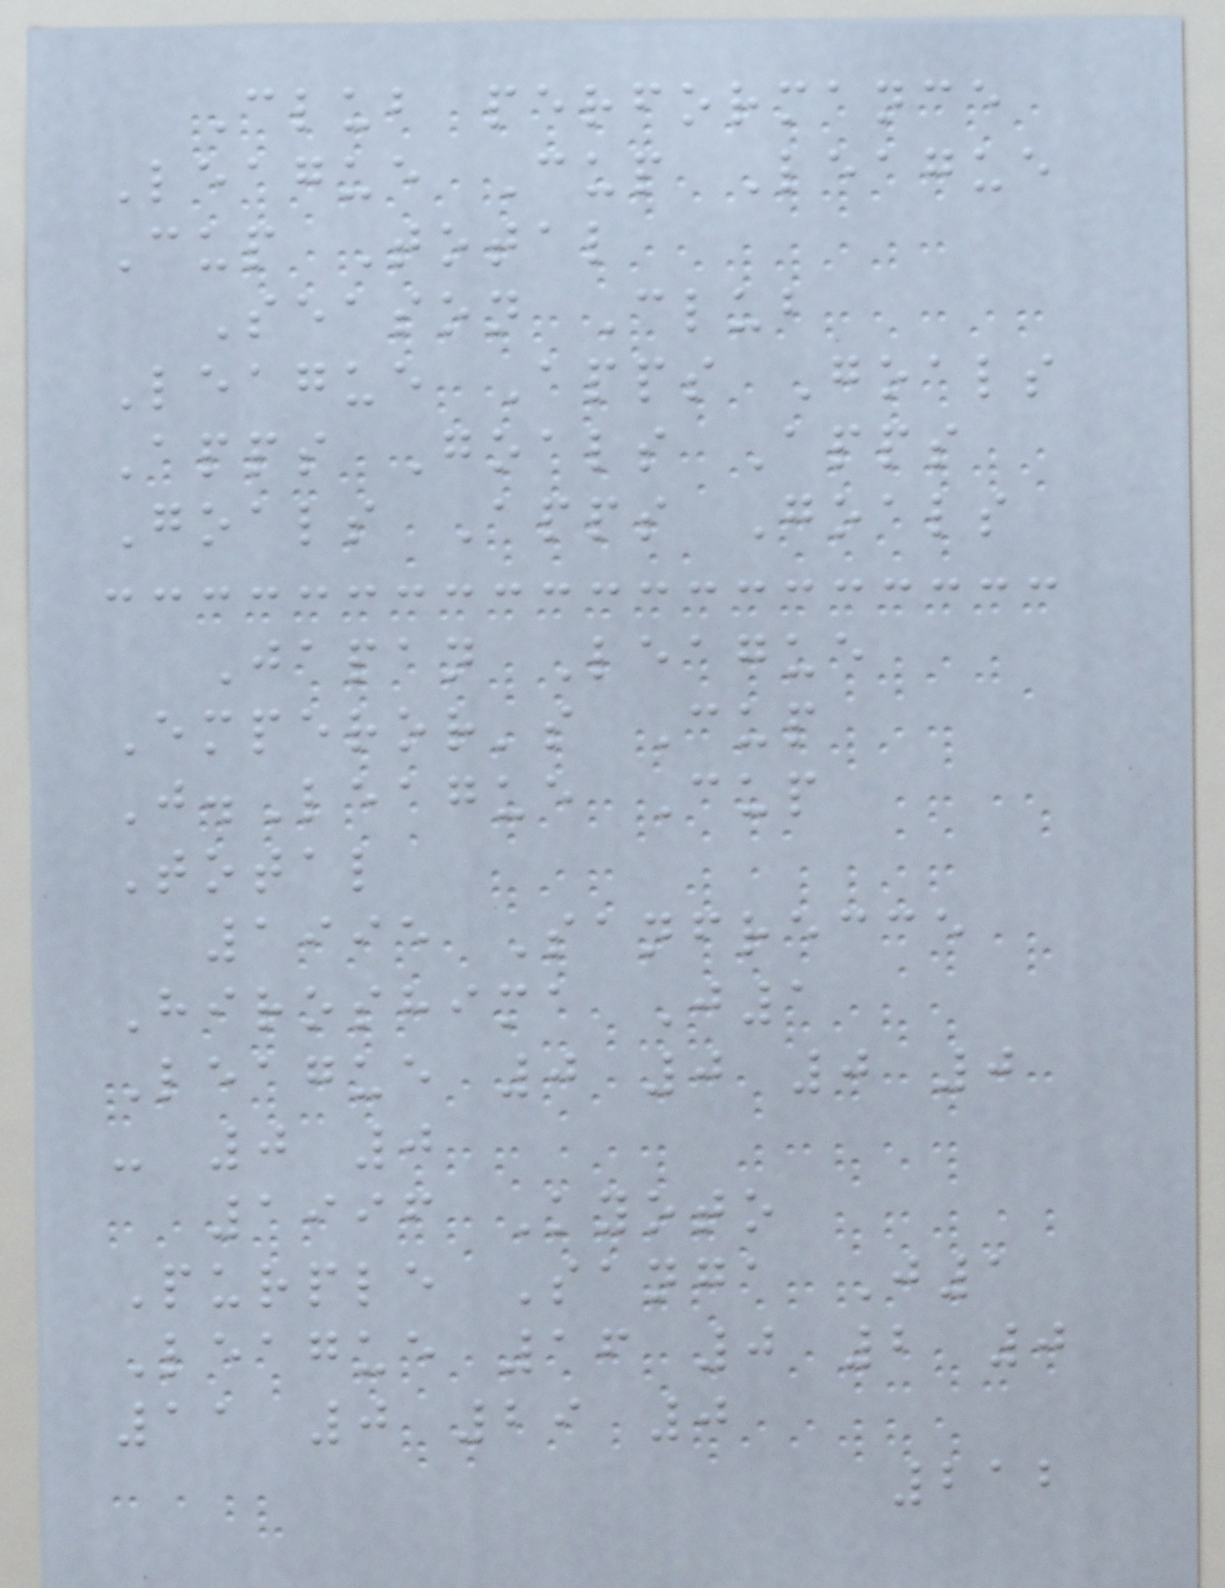Club performance
League Cup League
Cup Total
Season Club
League Apps Goals
Apps Goals Apps
Goals Apps Goals
Japan League
Emperor's Cup
J.League Cup
Total
1995 Sanfrecce
Hiroshima J1
League 0 0 0 0
- 0 0
1996 Kyoto
Purple Sanga J1
League 16 0 2 0
11 0 29 0
212
